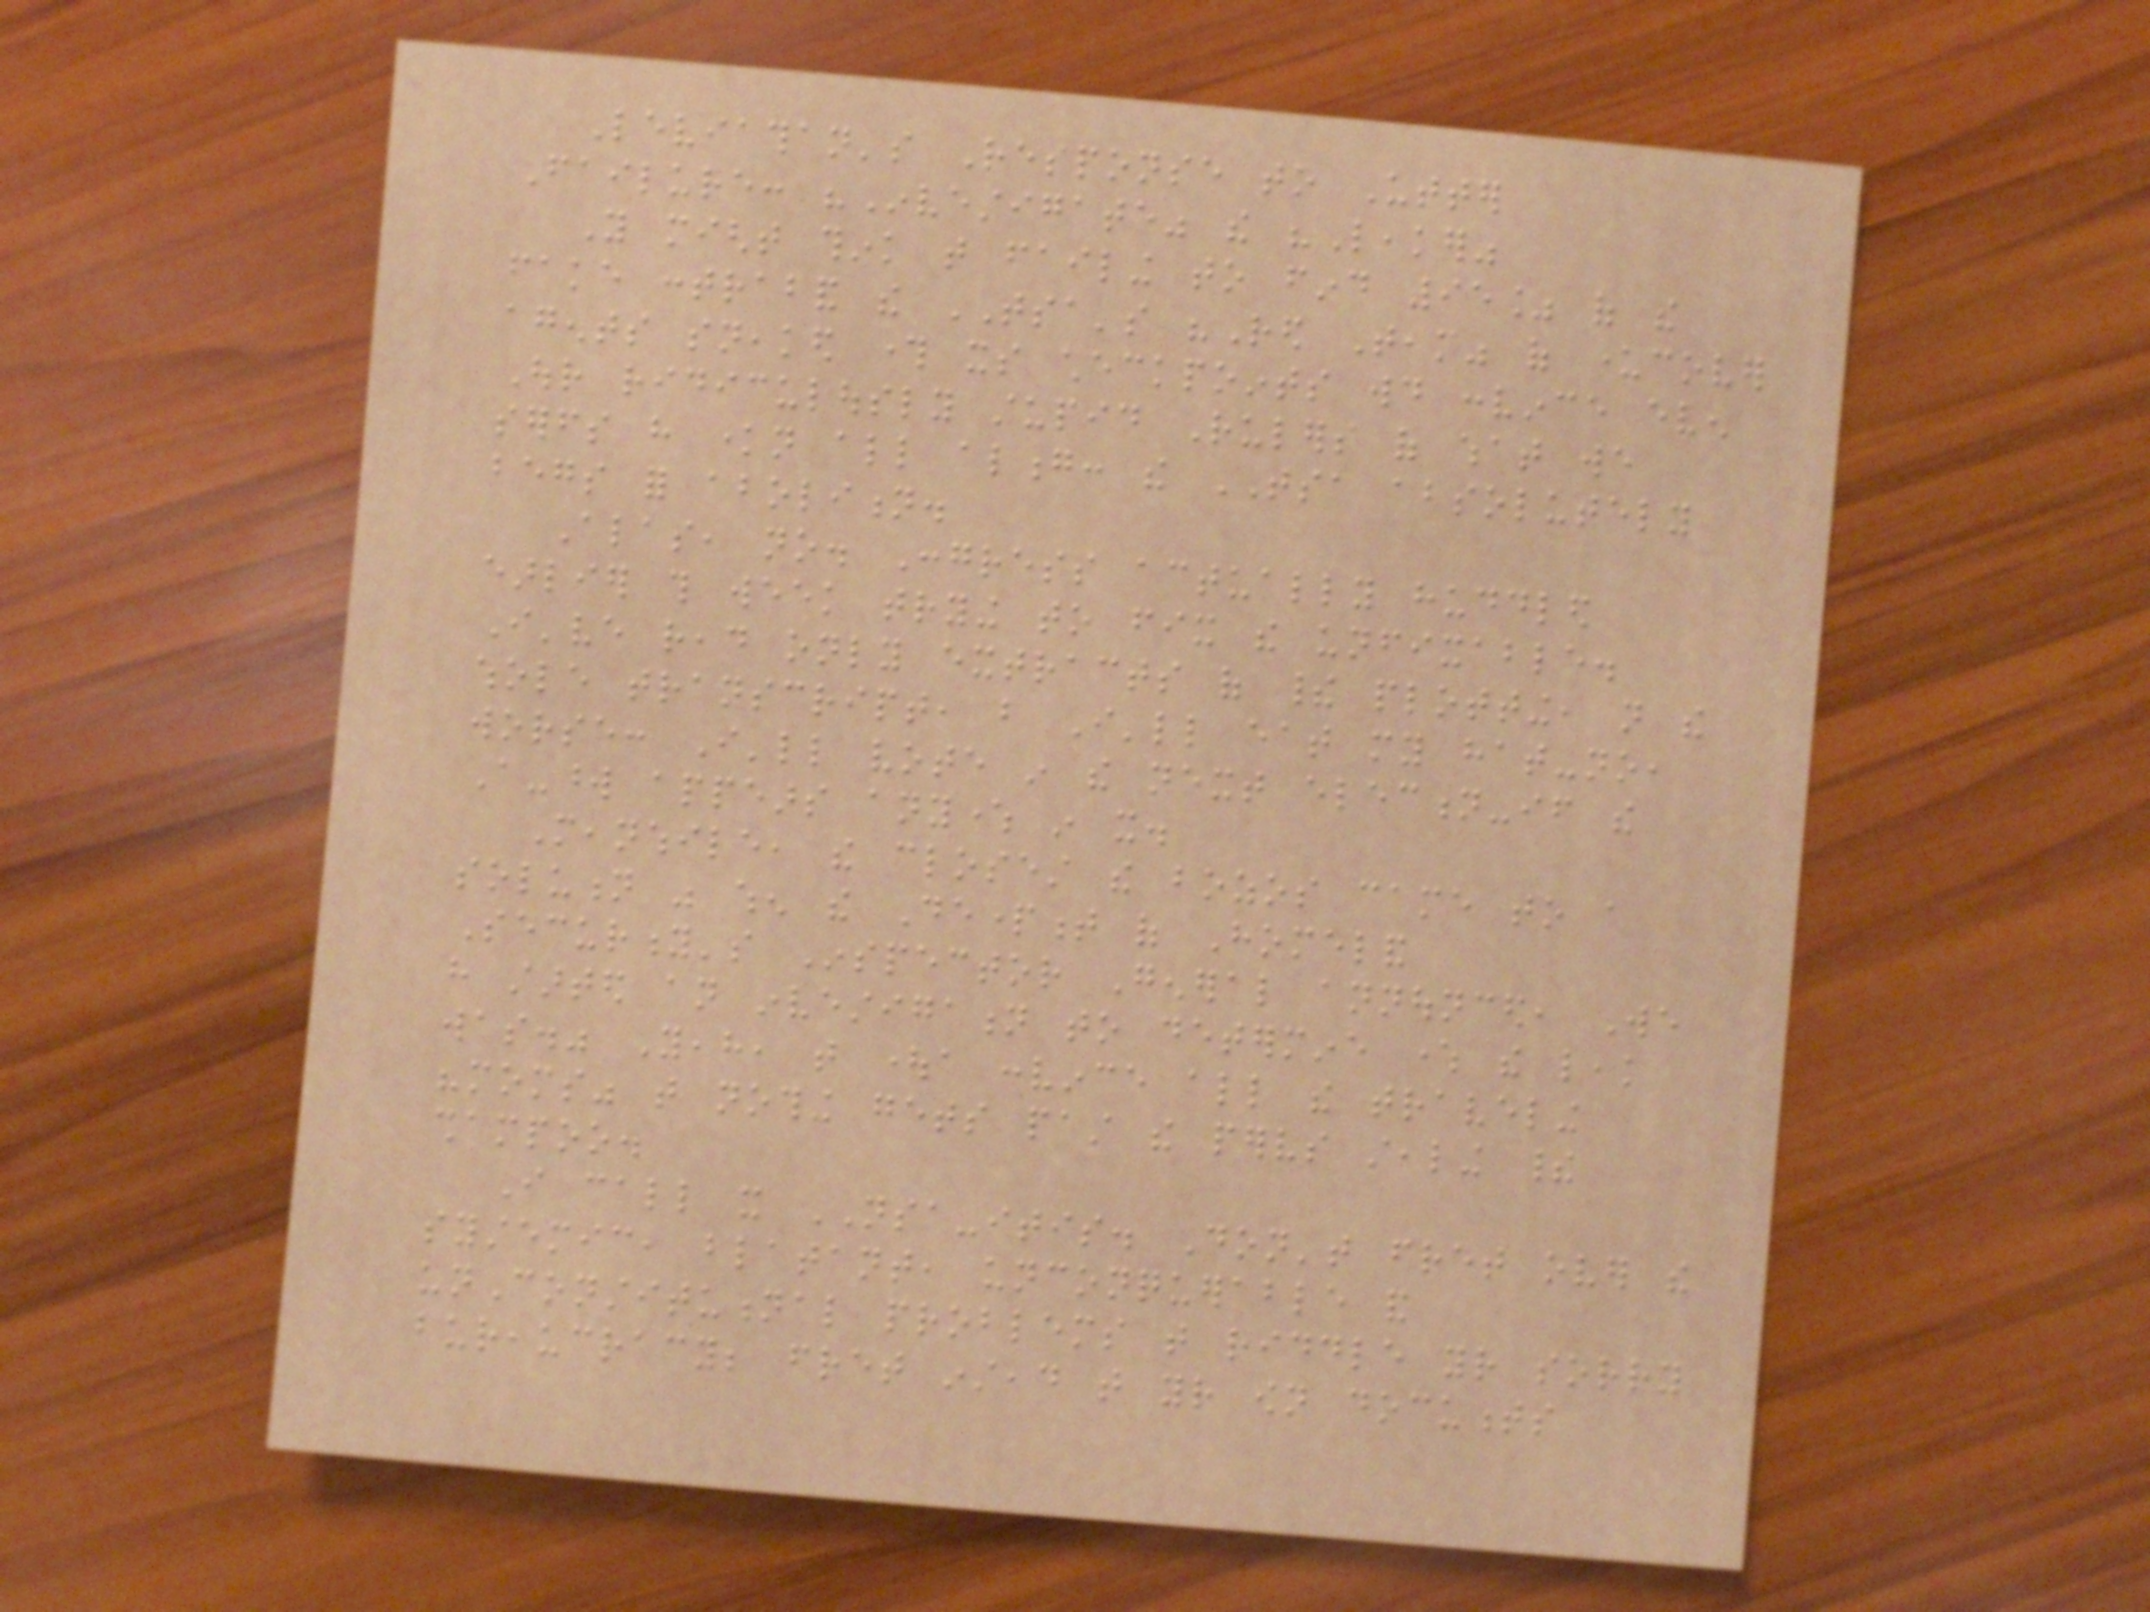Leviathan's Response to Utter
Failure: "Investigate" the "Leaker"
You might think that failing to find 95% of the
fake contraband the TSA's "Red Team" of undercover
agents sneaked through its checkpoints would convince even
Our ridiculously stupid Rulers of what we
serfs have known all along: the TSA absolutely
begs for abolition.
Alas, no. Congress actually huddled
earlier this week trying to fix the unfixable.
I've read only extracts of their plotting, not the
whole transcript, but I'll eat my hat-no,
worse: I'll vote in the next election-if the
A-word appears anywhere in it.
Meanwhile, the closest the bozos came to a
solution was when the Department of Homeland
Security's Inspector General announced, We
have started an investigation to determine where the leak
was." Yeah, that oughta convince all the traveling
"moms" that nothing gets past the pervs stealing their
shampoo.
I call it NSA-itis. Don't fret over the
systemic, blatant, unconquerable and
unConstitutional problems that riddle your sorry
bureaucracy; fret instead that your own documents
